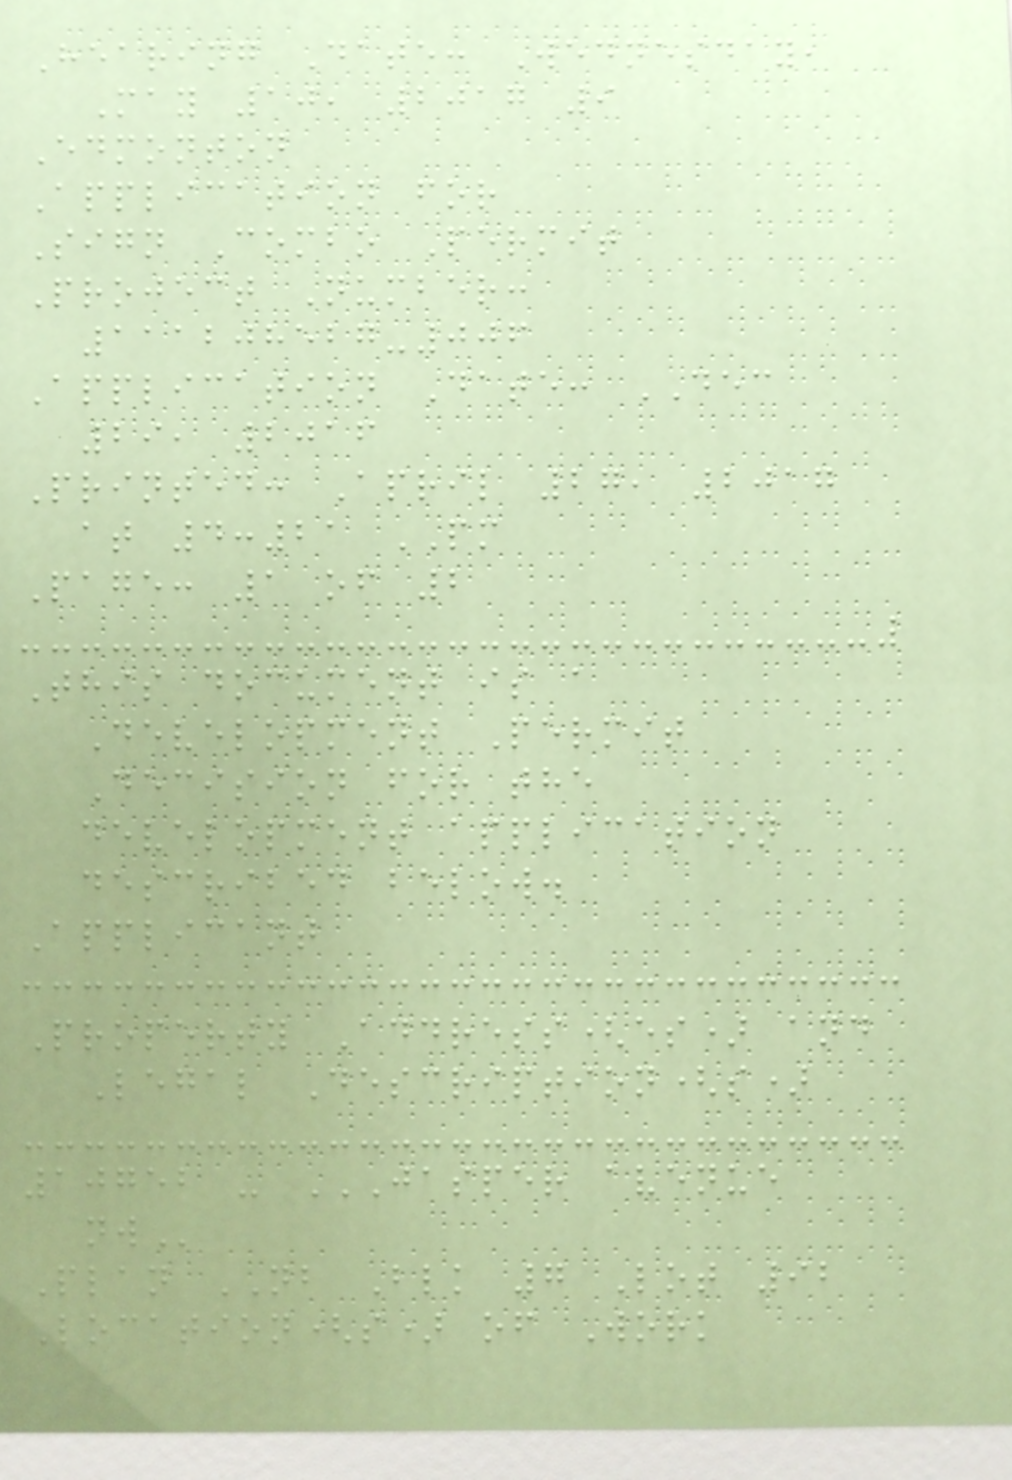Hearing Date: Wednesday,
May 10, 2017 9
Edmonton
Application for
Sign Combo Permit
Project Number:
111208527-006
Application Date: DEC
29, 2016
Printed: April 27, 2017
at 4:21 PM
Page: 1 of 2
This document is a
Development Permit
Decision for the
development application
described below.
Applicant
Property Address(es) and
Legal Description(s)
10752 - JASPER AVENUE
NW
Plan NB Blk 7 Lot 92
Location(s) of Work
